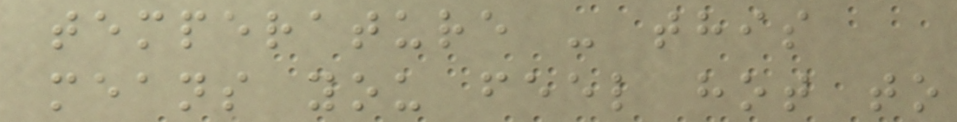temperature - this
means you feel hot to
